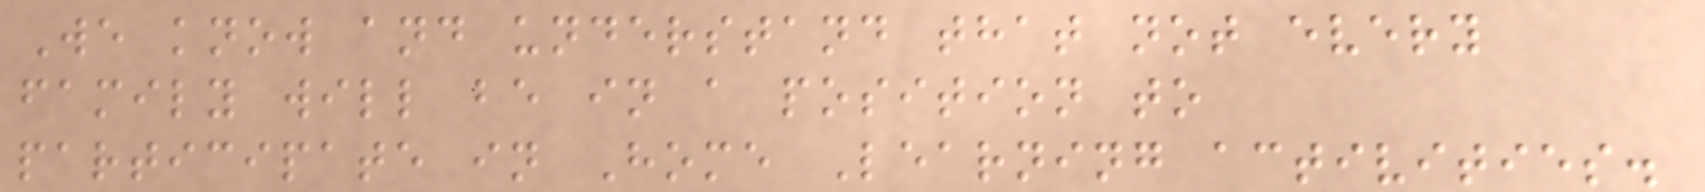We know and understand that not every
family will be in a position to
participate in Home Learning activities.
